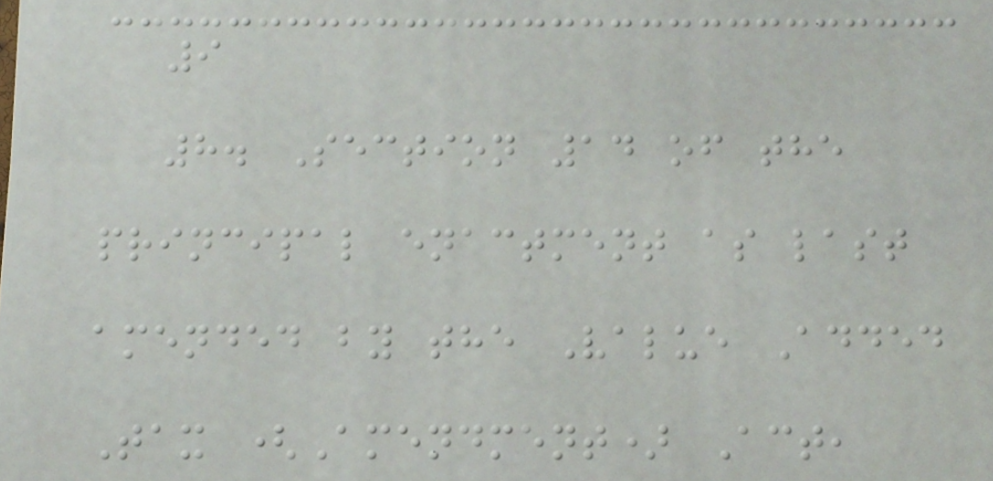9
8. Section 14 of the
principal enactment as last
amended by the Value Added
Tax (Amendment) Act,
